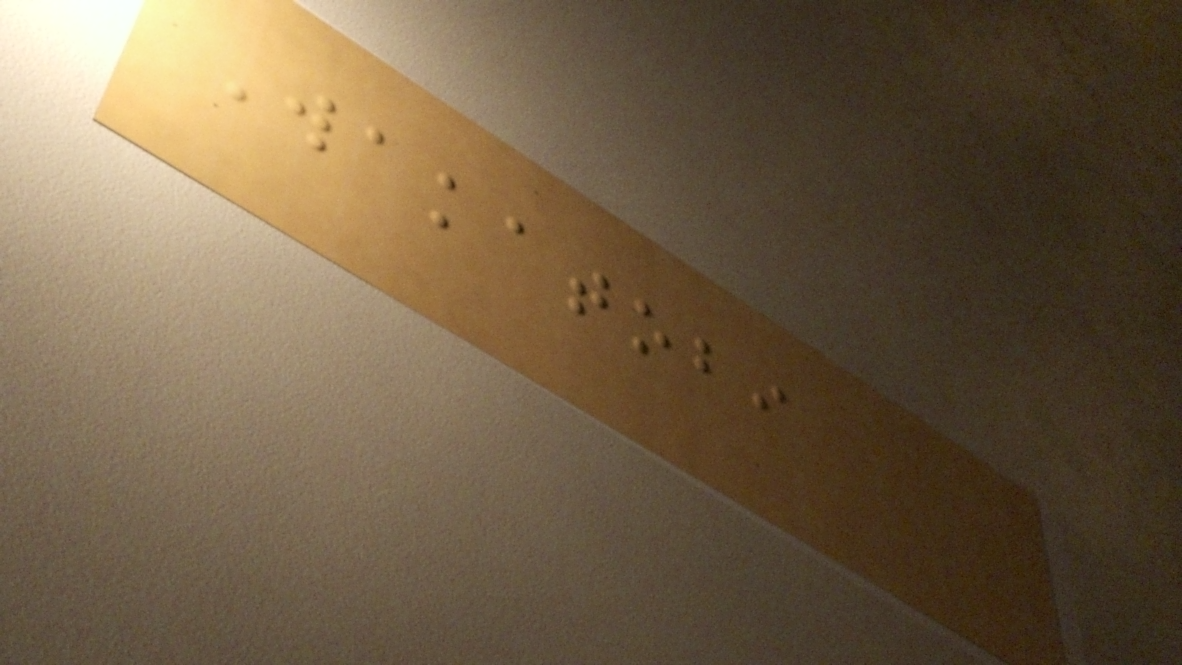Wakatobi
